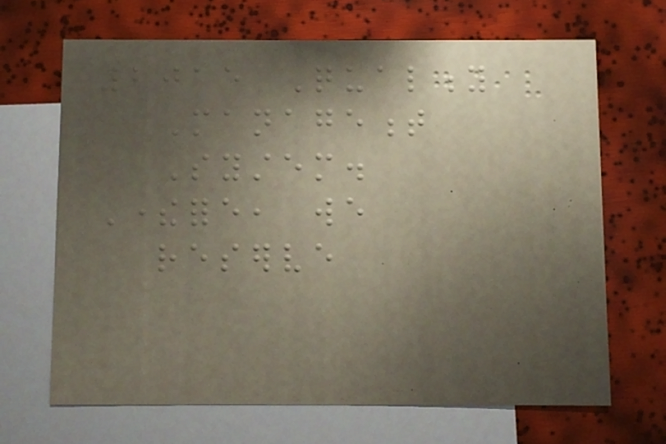2015 Quality
Management
System.
Therefore, we
reserve
